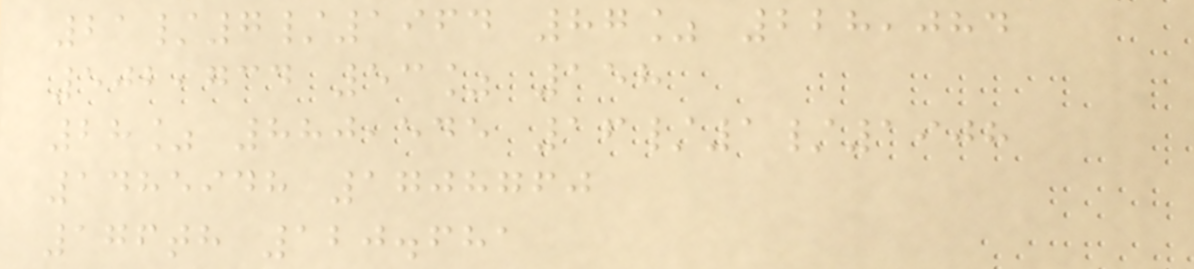21/7/1964 87% 228,084
502,734 53% 158
28% 880,545 16/1/1908
1485948 1708760
176th 120.681
